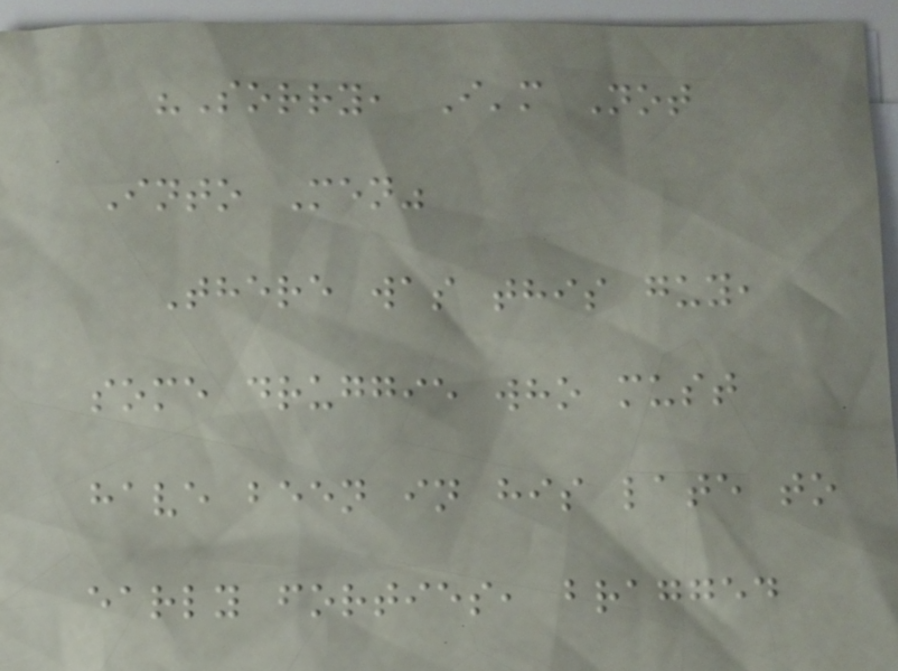"Sorry, I'm Not
Into Men"
There was this guy,
some druggie who must
have been in his late to
early forties, bragged
